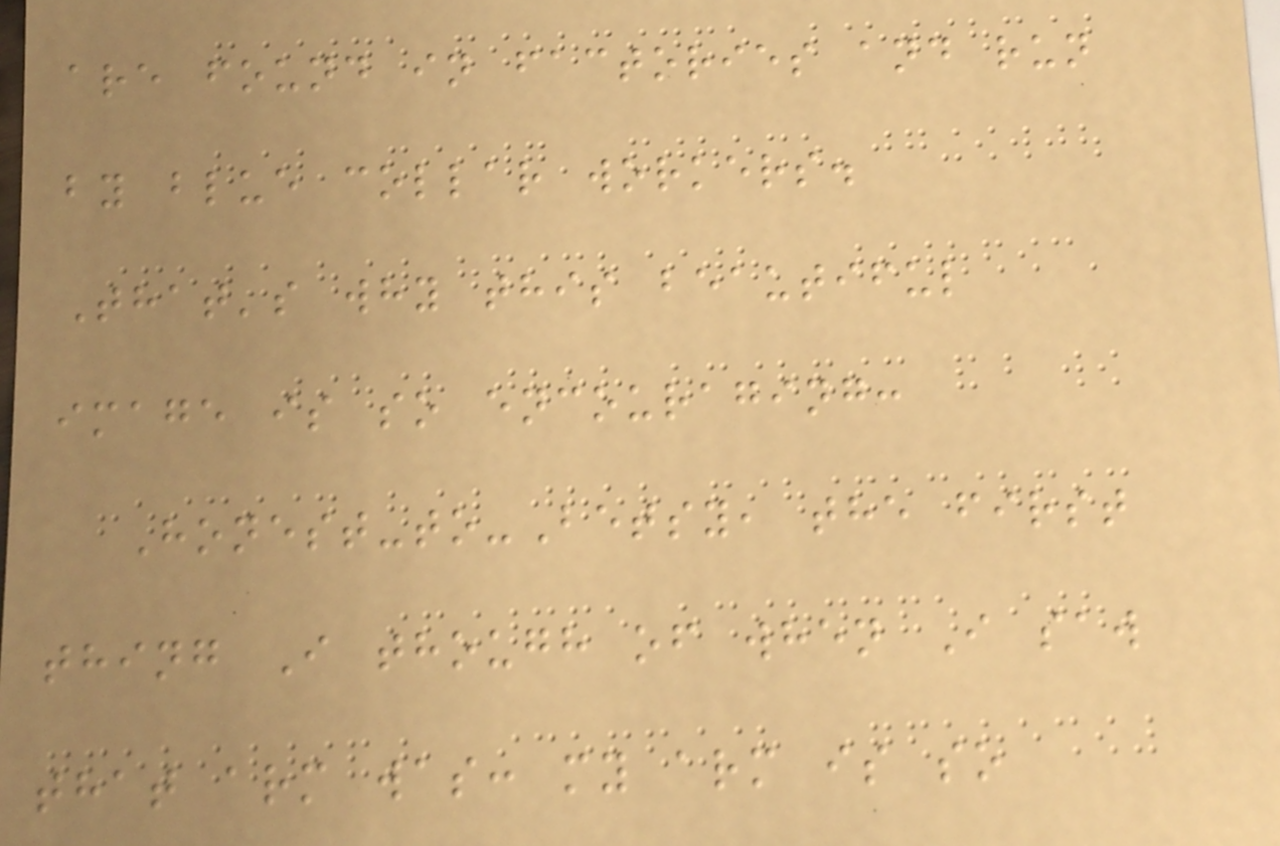are found in factories and run
by blue collar workers.
That's why this beautiful
image is so encouraging:
Honest-to-Betsy, the first
thing I though of when I saw
that arm was: my arm is so
